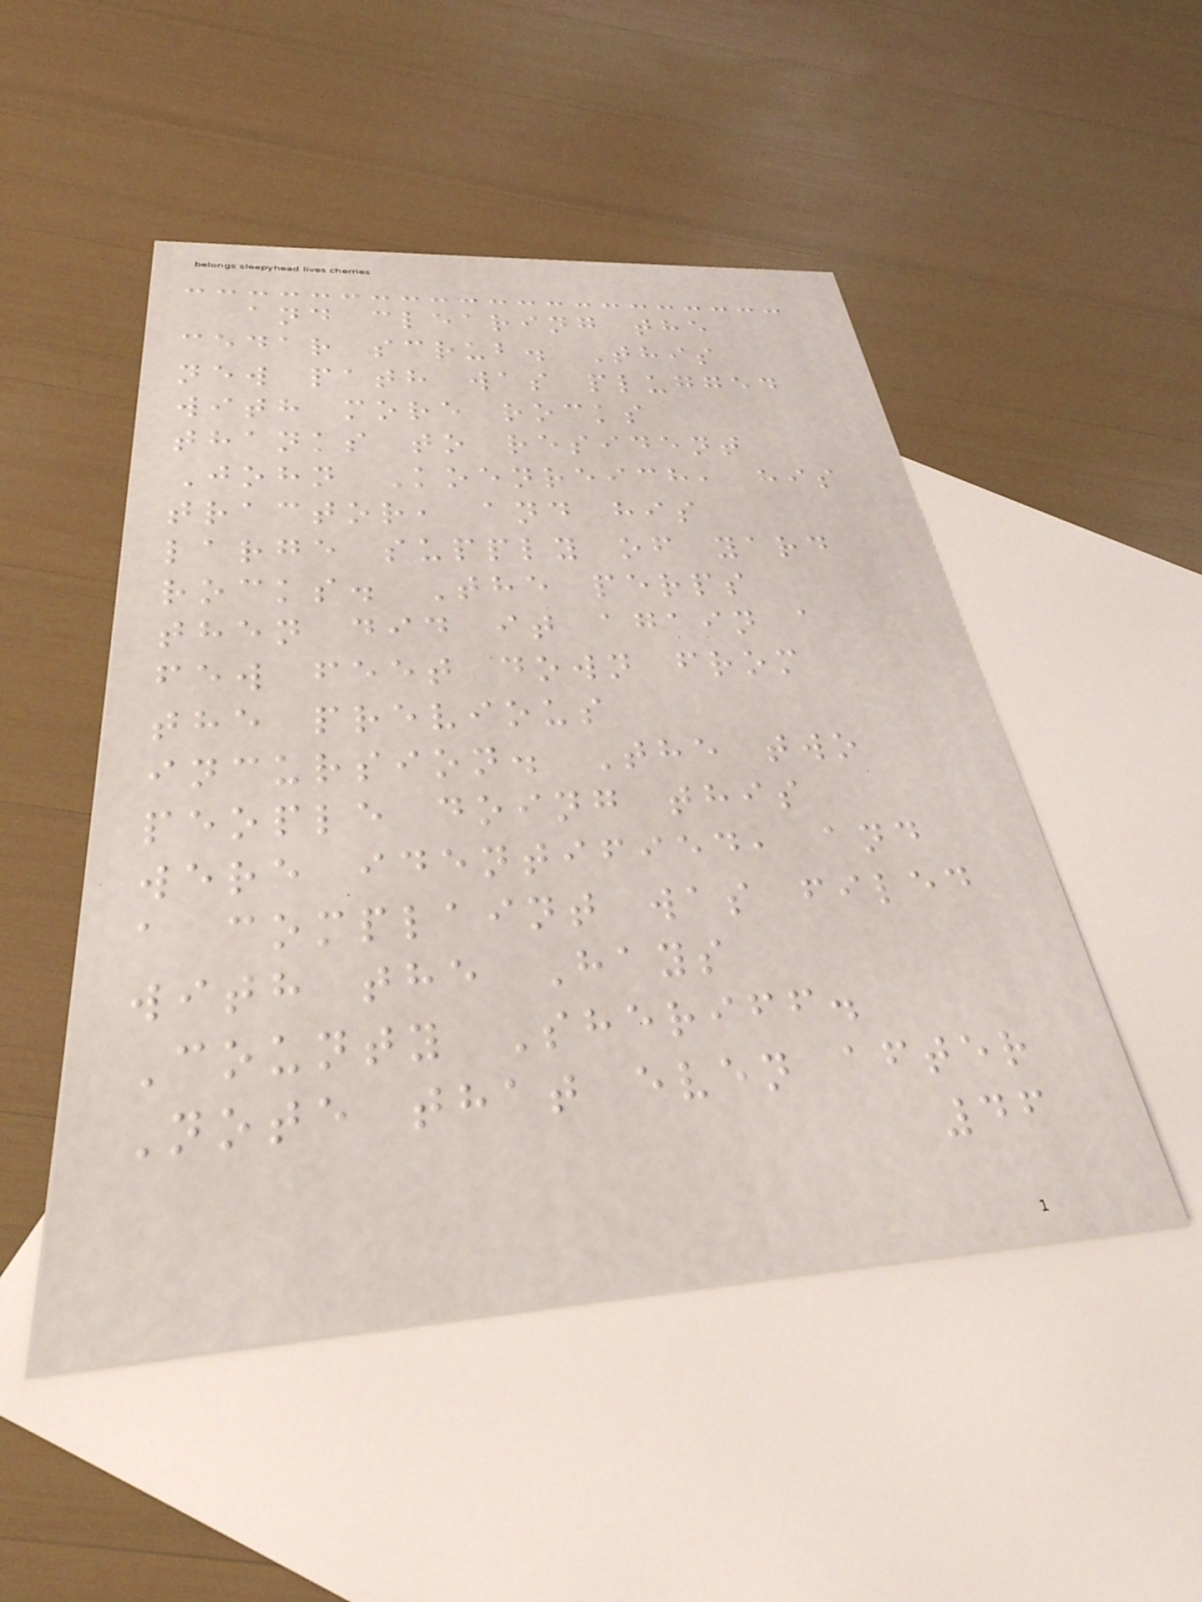and clearing the
cedar scrub. This
new path was plugged
with more rocks
thanks to resident
John Koenreich, his
tractor, and his
large supply of yard
rocks. The perps
then did it again a
few feet down from
the previous
incursion. The two
people doing this
were identified, and
a complaint was filed
with the Hays
County Sheriff.
Note that even after
46
